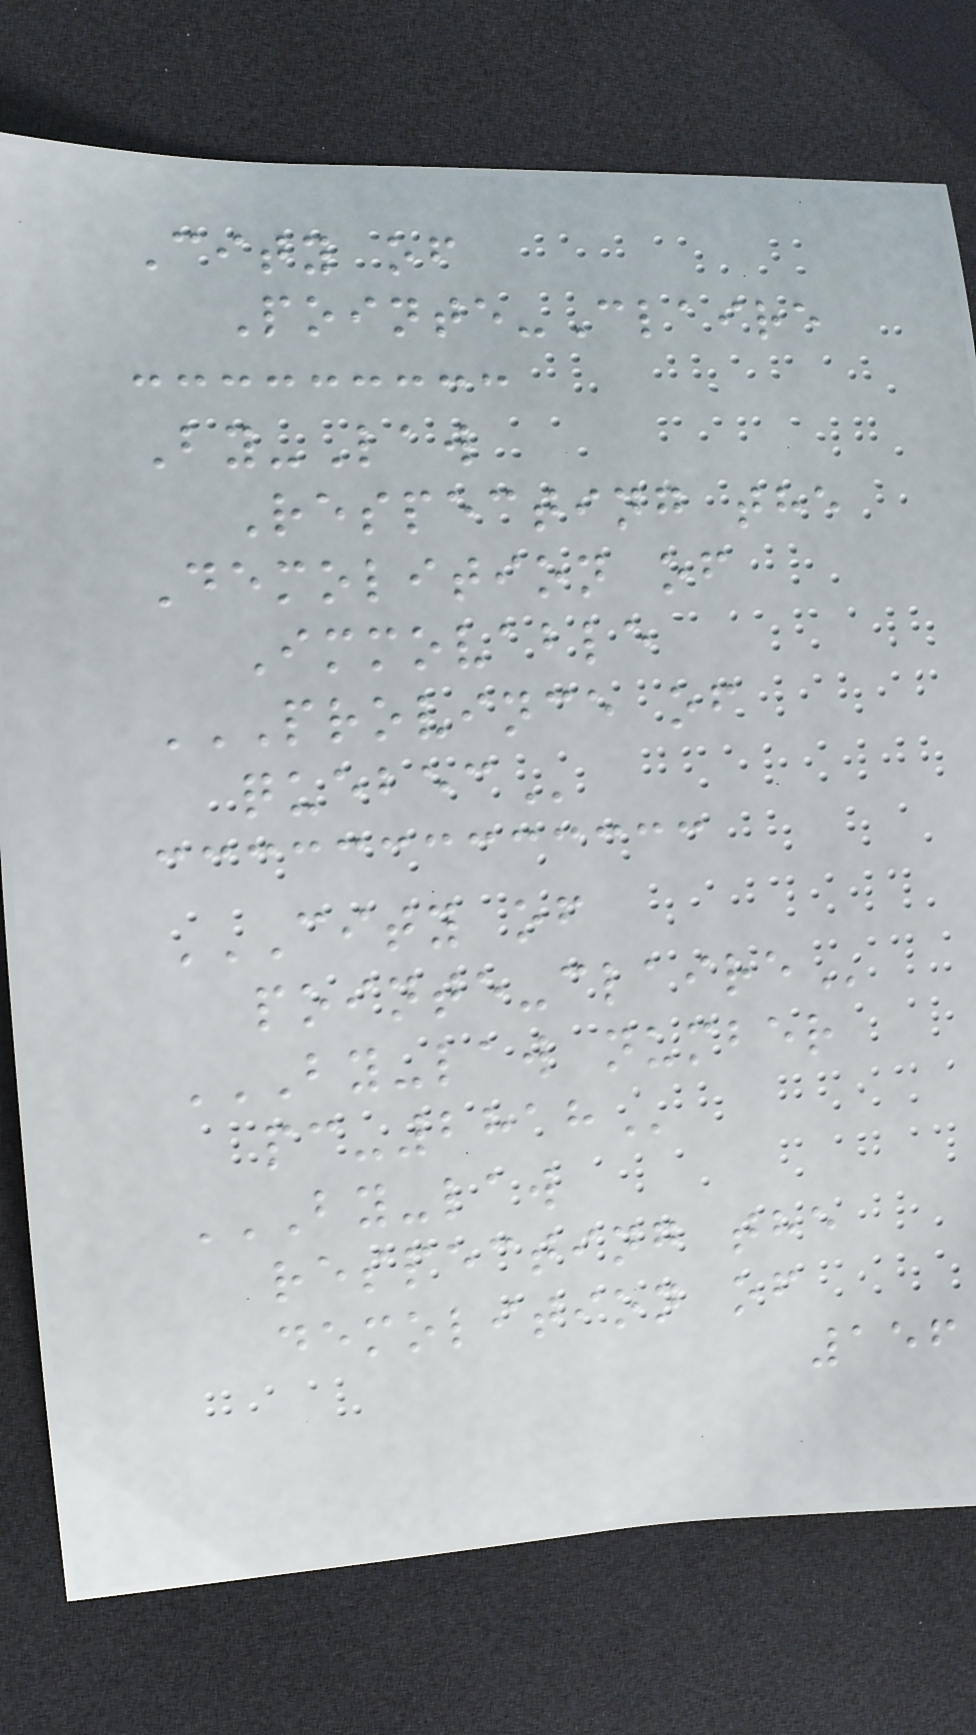City of
Pointe-Claire
By-Law
Respecting the
Demolition of
Immovable
PROVINCE OF
QUEBEC
CITY OF
POINTE-CLAIRE
BY-LAW NUMBER
PC-2818
BY-LAW
RESPECTING THE
DEMOLITION OF
156
